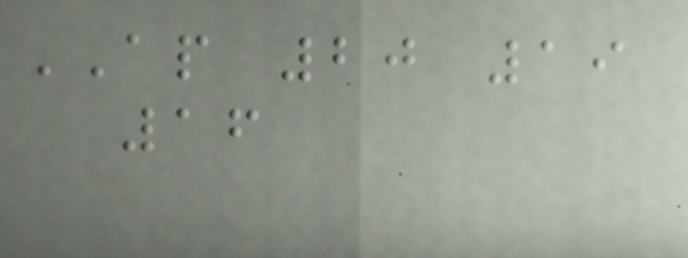AP 20 19
16
